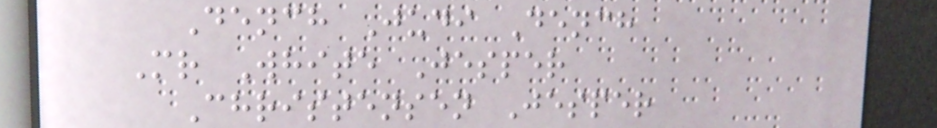Dench Judi Dench
Mr White Jesper
Christensen Jesper
